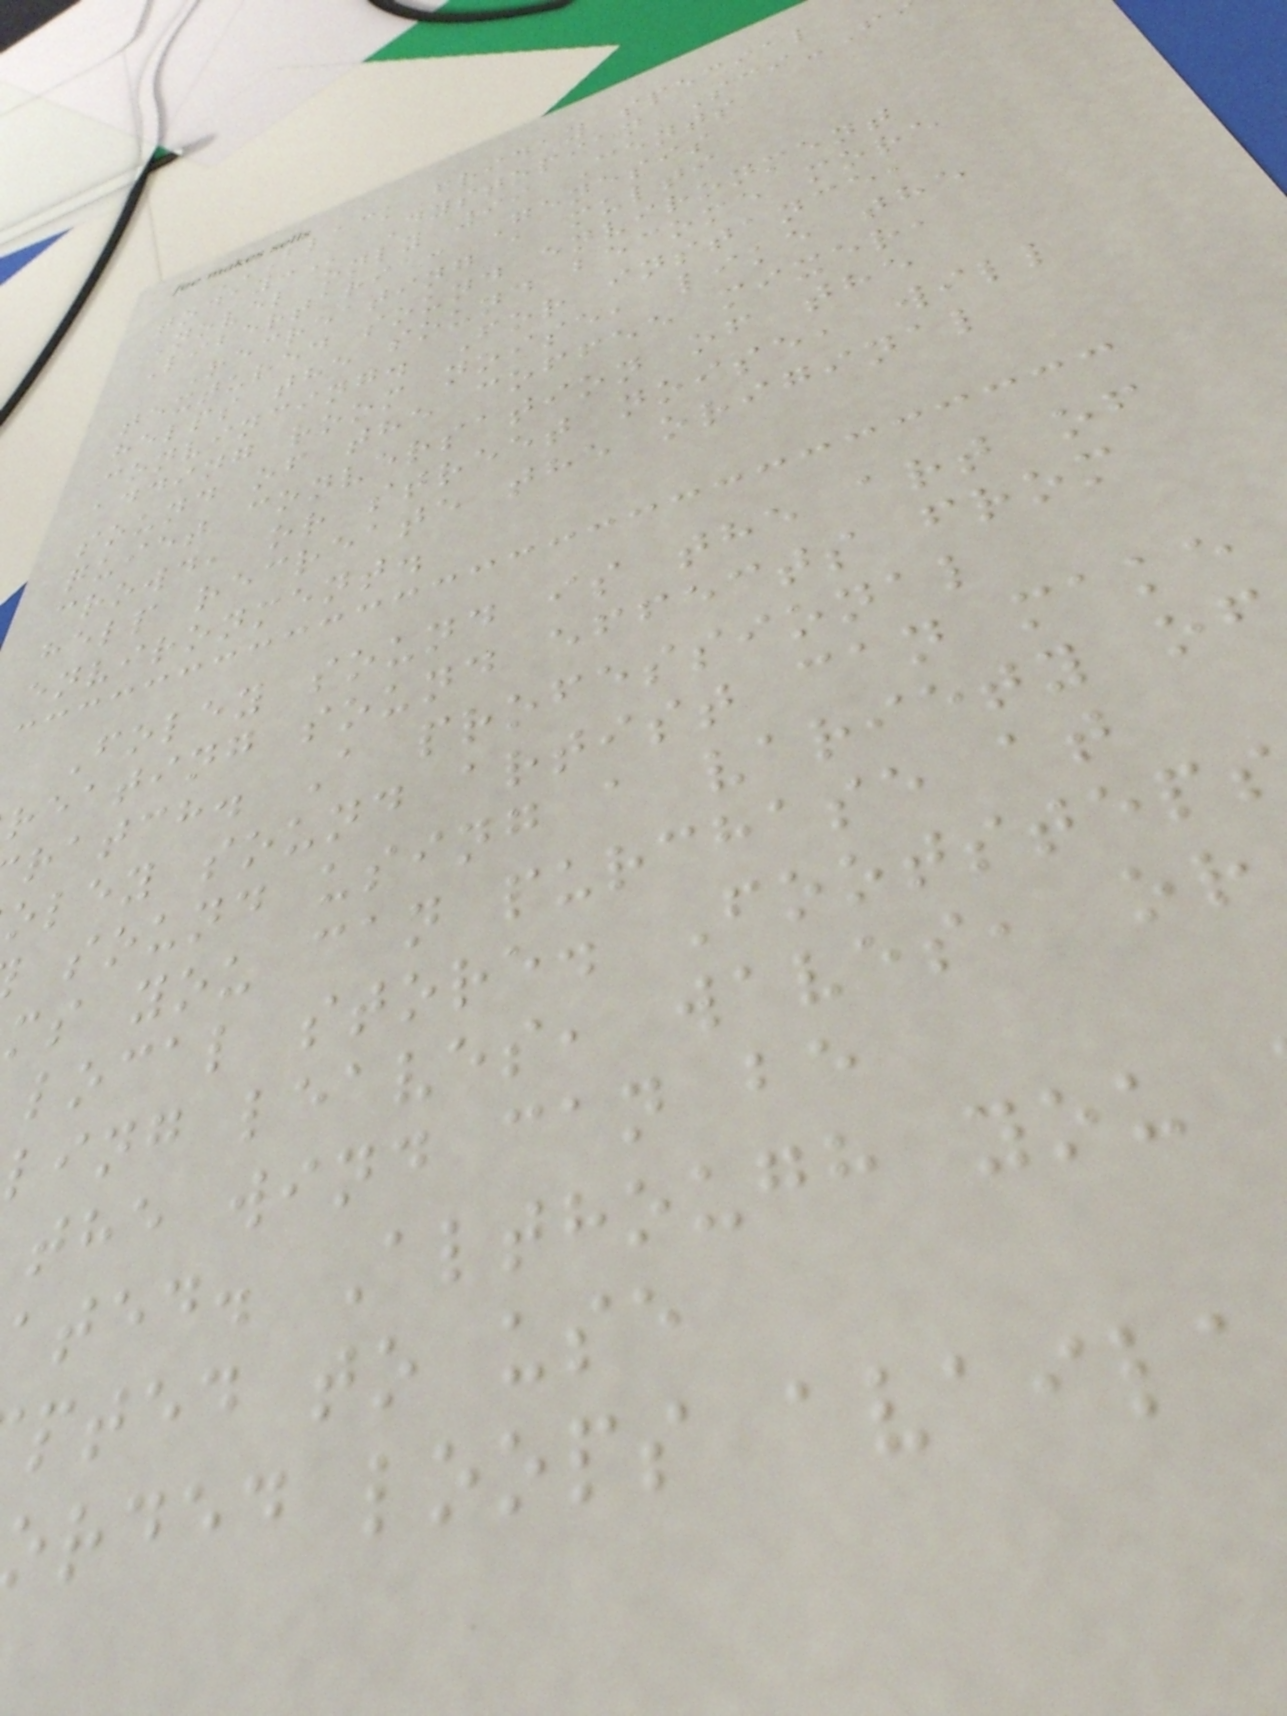BLACK FRIDAY SPECIAL
Dystopian Sci-F
Novel only 99 Cents
Libertaria: Genesis
Recreating a multi
textured sound environment
helps the sound become more
convincing. For instance,
adding room noise, like the
sound of the coffee mixer,
quiet conversation of the
crowd, or street noise, will
help recreate the original
environment.
Foley sound is the art of
reating sound effects from
ratch. A professional
oley sound artist can make
sound using a variety of
ms you can purchase at
local store. Footstep
ling leaves, waves, or
the wind can be
ated. Although you
pted to use
rded loops availa
